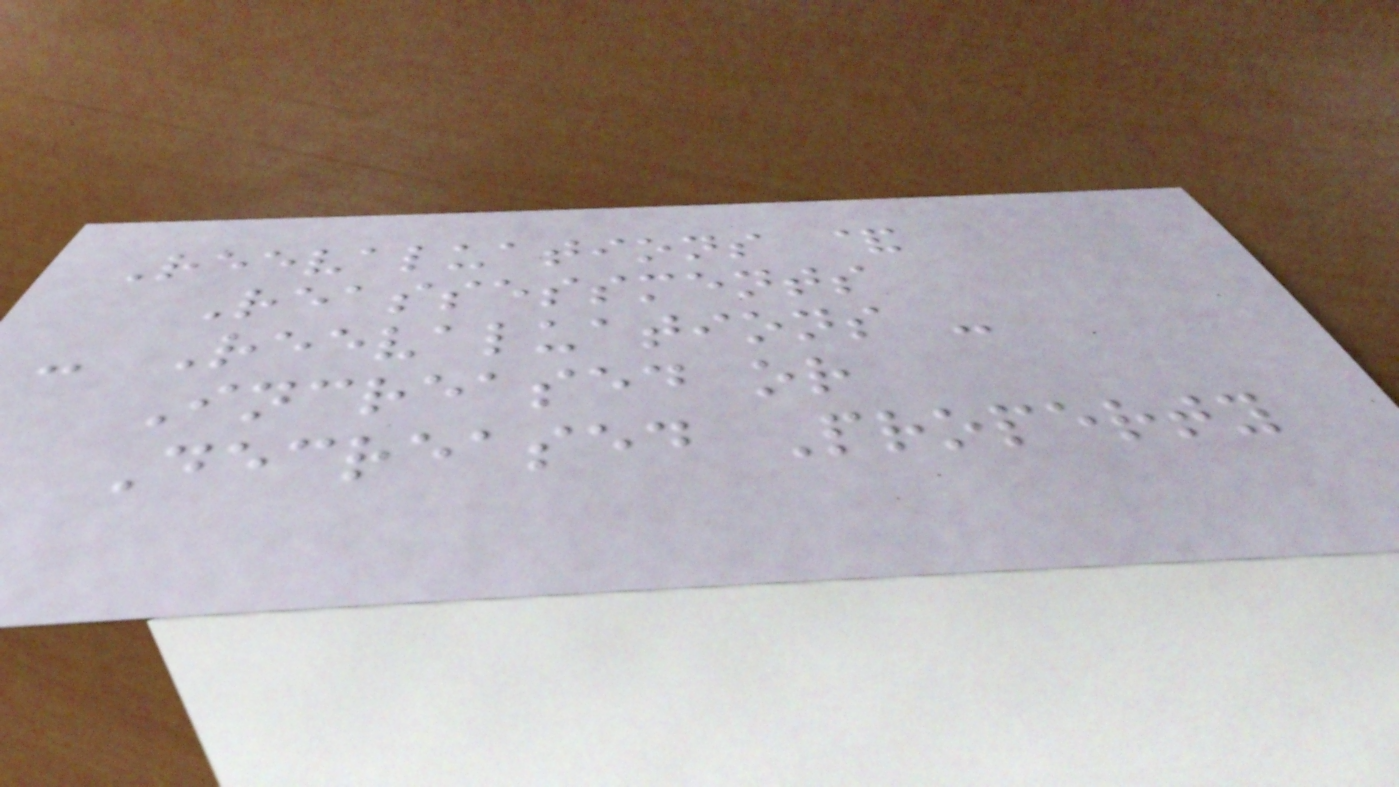Reevaluations &
Reassessments
- Reevaluations -
Increased or
Decreased Property
